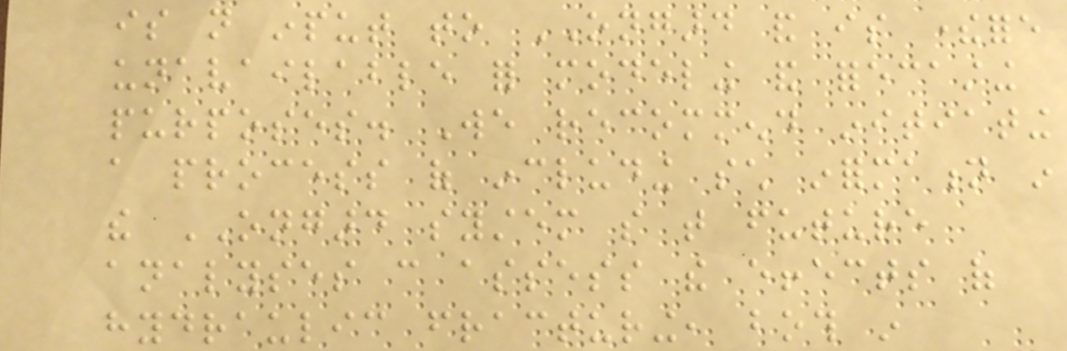is not input to ONGARD and is therefore
unavailable for modeling and forecasting
purposes. We recommend initiating
a process of including such information in
the ONGARD system so that future
analyses can assess the effects of
hydraulic fracturing, both in
